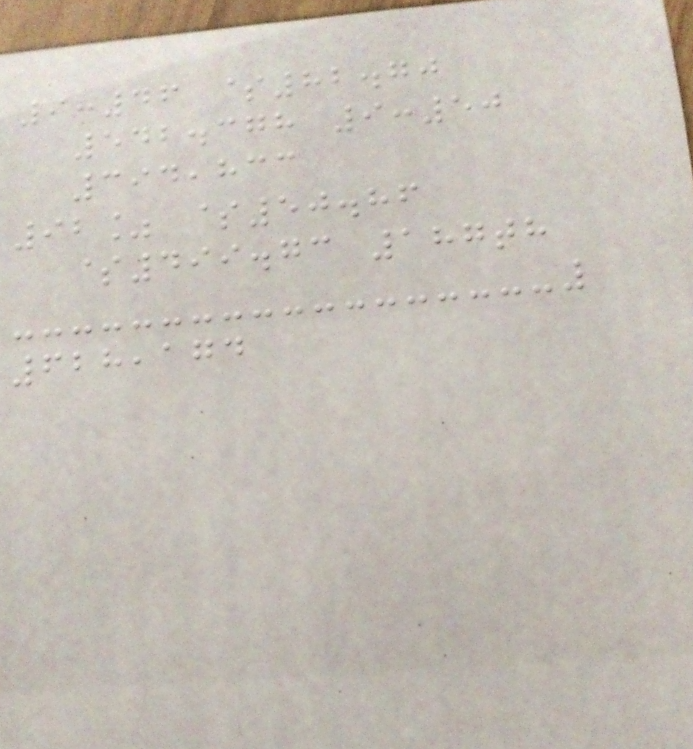9:46 $82.70
542.378 9:50
394,833
92% $50.86
$499.73 187th
628,174
